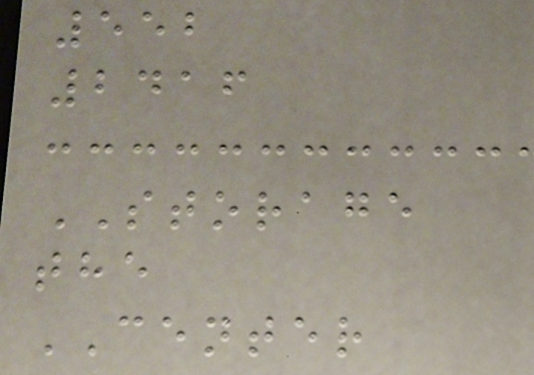552
2416
STORAGE
the
CENTER
